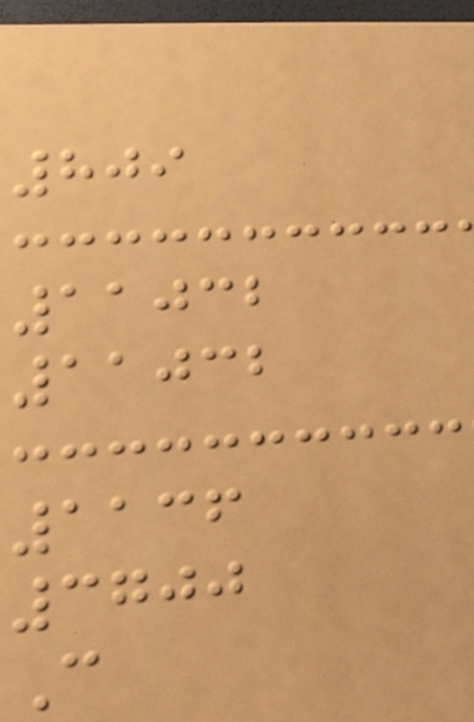809
11032
11032
1136
3700
C
